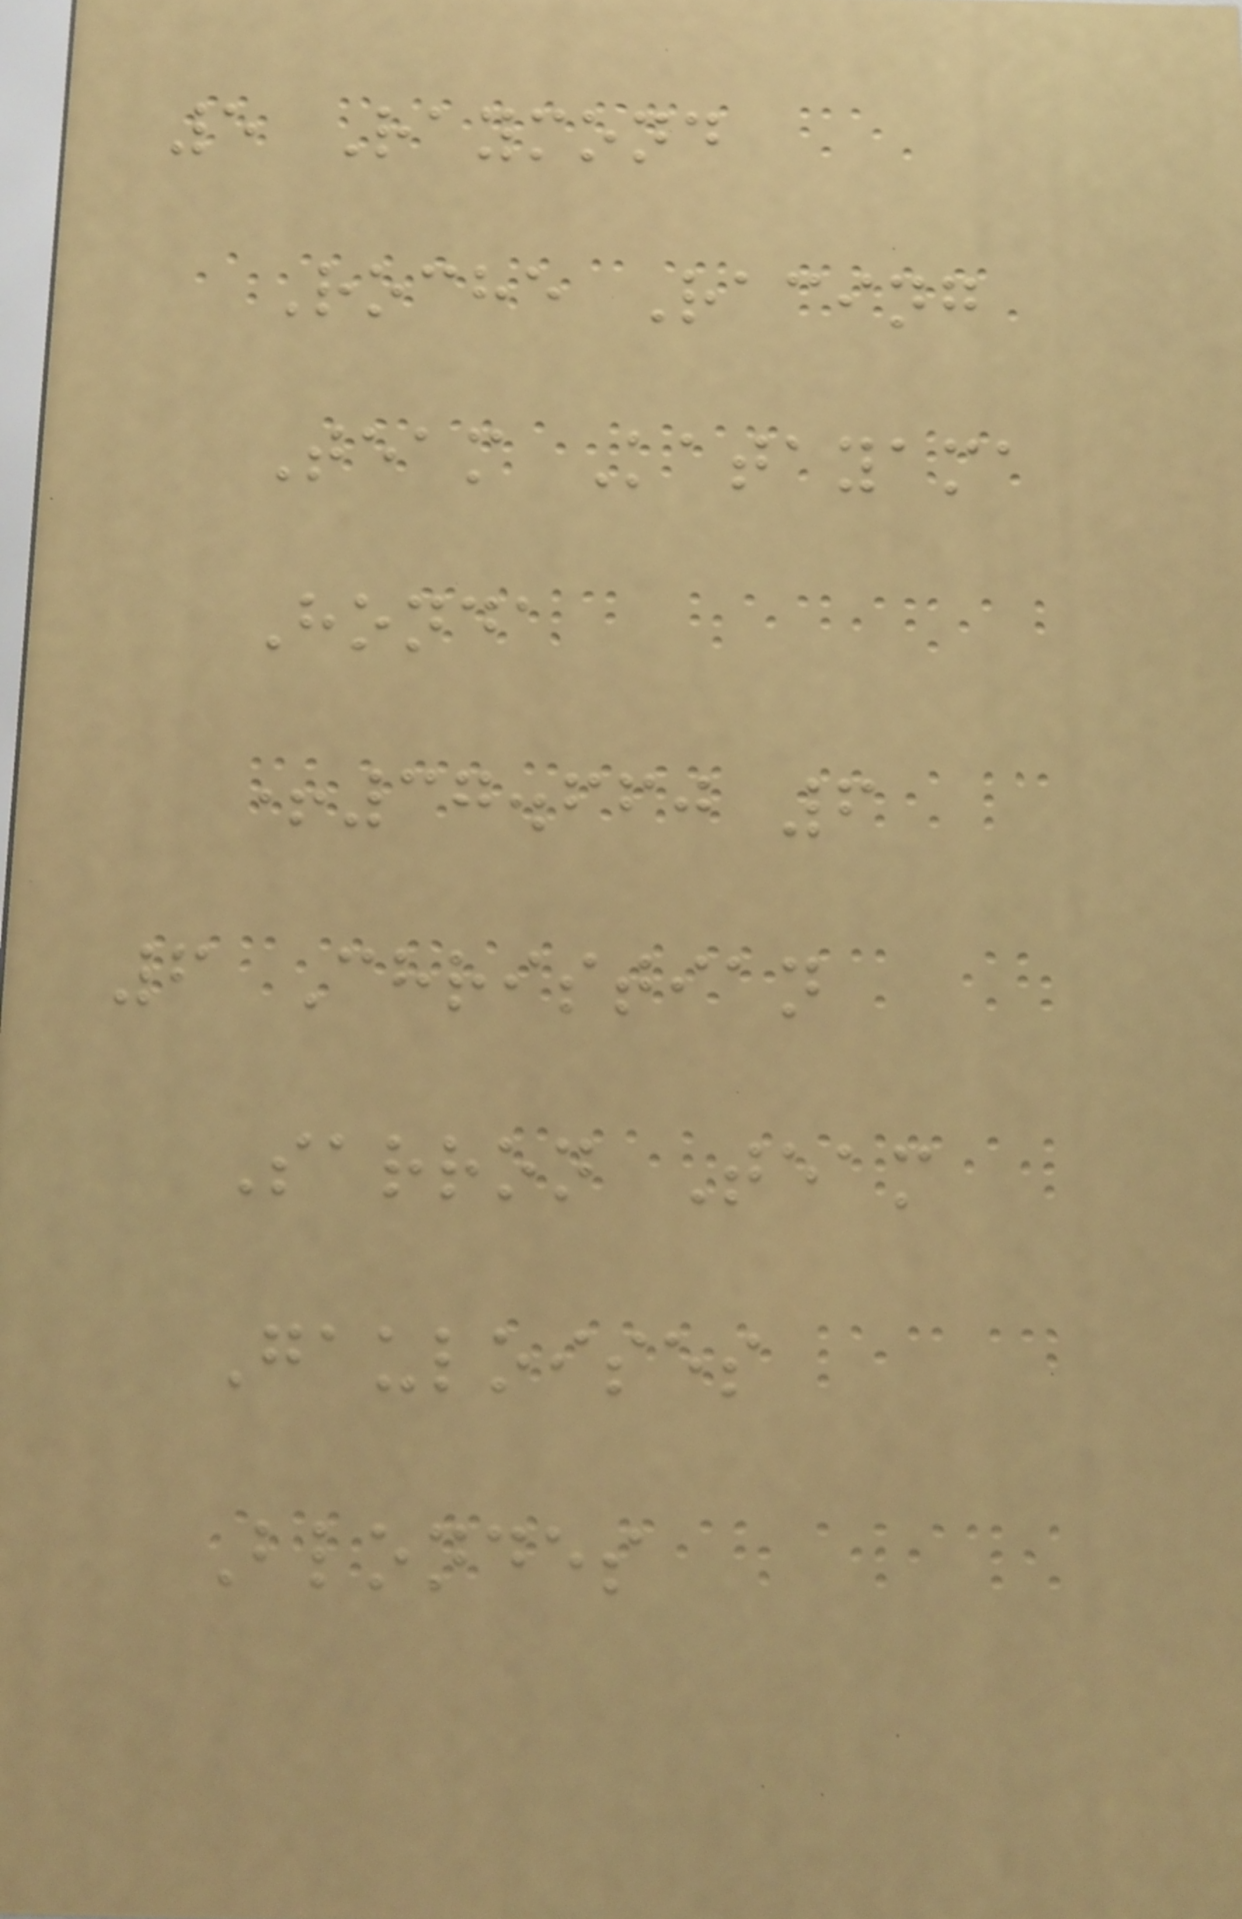5 Raymond
Roche Racing
Team Katayama
Honda
+37.660 6
6 Christian
Sarron Team
Gauloises
Blondes
